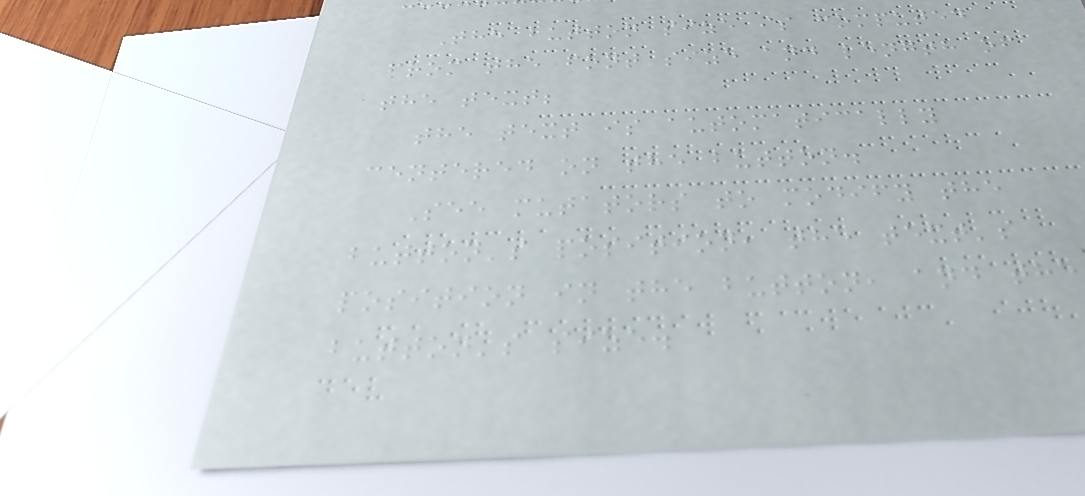The button size is computed
from the font size and length of
the text;
the text is automatically
centered on the button.
See mutators to modify the
button's position, the text's
position in the button, and the
button's size.
